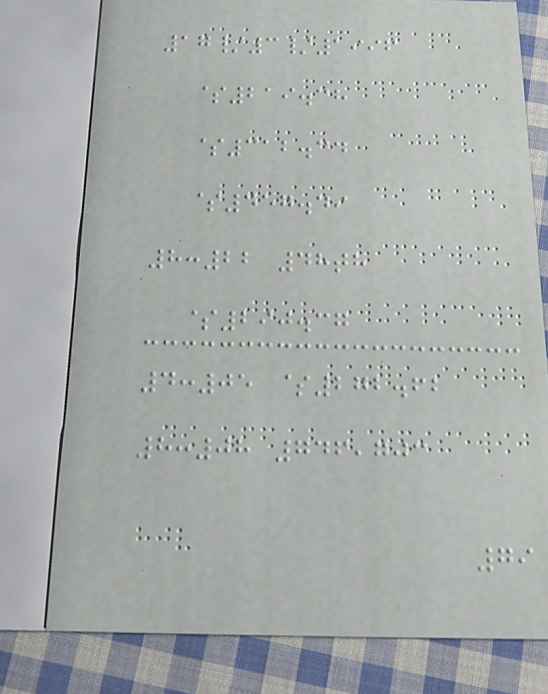17/3/1996
$219.38
$312.34
$457.49
8:22 48th
$290.37
4:05 $272.62
8:08 746,703
79
